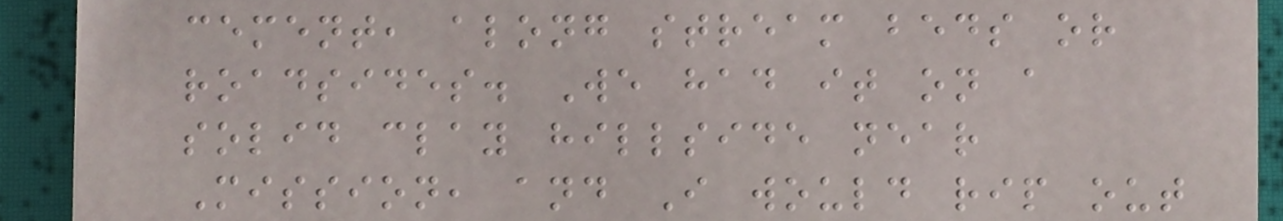cement, along stream beds or
roadsides. We had it on a
solid clay hillside near
Mission, and I would rip out
